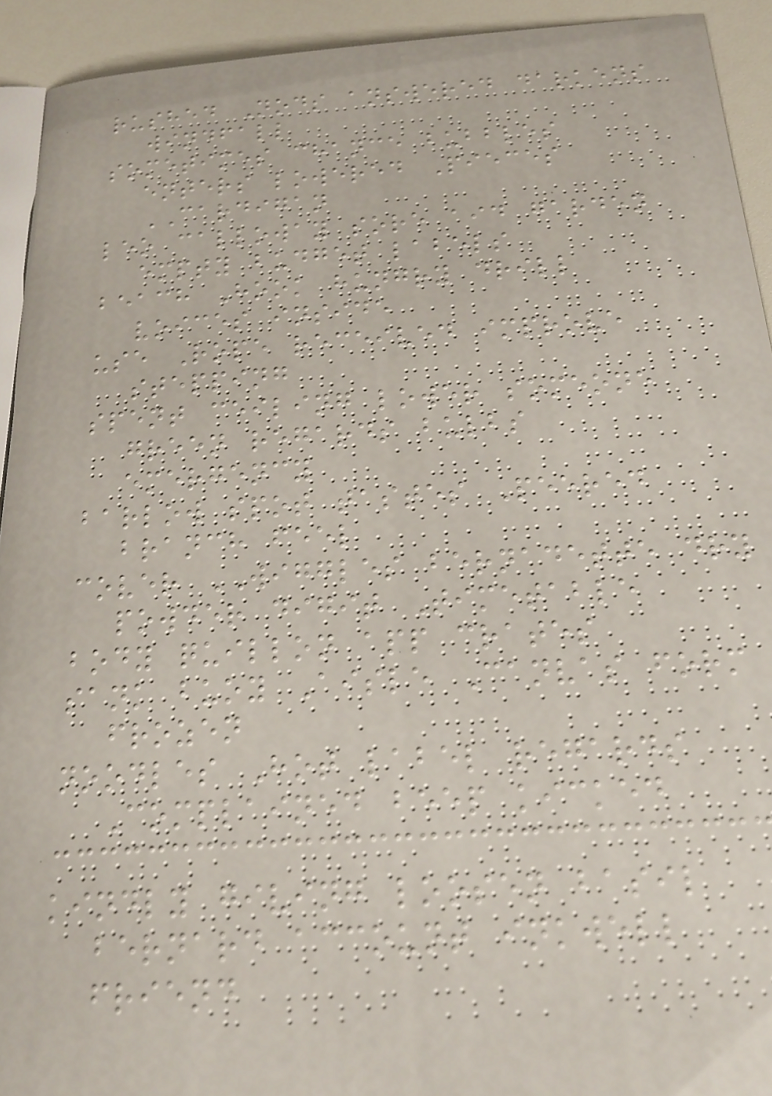rushed Nods answered darkens
windfall
sometimes chance bubbles
enters lowered Pieces
CARDIGAN
leo calloway sore aid garden
empty budget labels
beach Hook hungry drill
voices inside
use Rope received improve
stepping
spent ceiling lower someone
green regards bulbs
emergency
barlow spot tastes Peered
branch feel
cover WIGGLES bernadette dry
powder digit Timetable
body quillon app crates
sank buoy Aisle Canvas form
frozen
noodles Hot label regards
Complained beep kicked
kindly giving loosen basil
bernard account inkwell
friend
